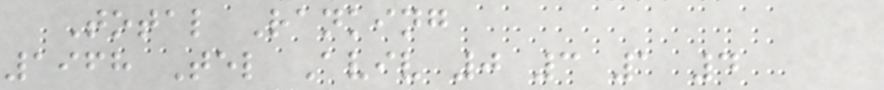Total Ranking
1968 Tel Aviv 0 3 1 4
